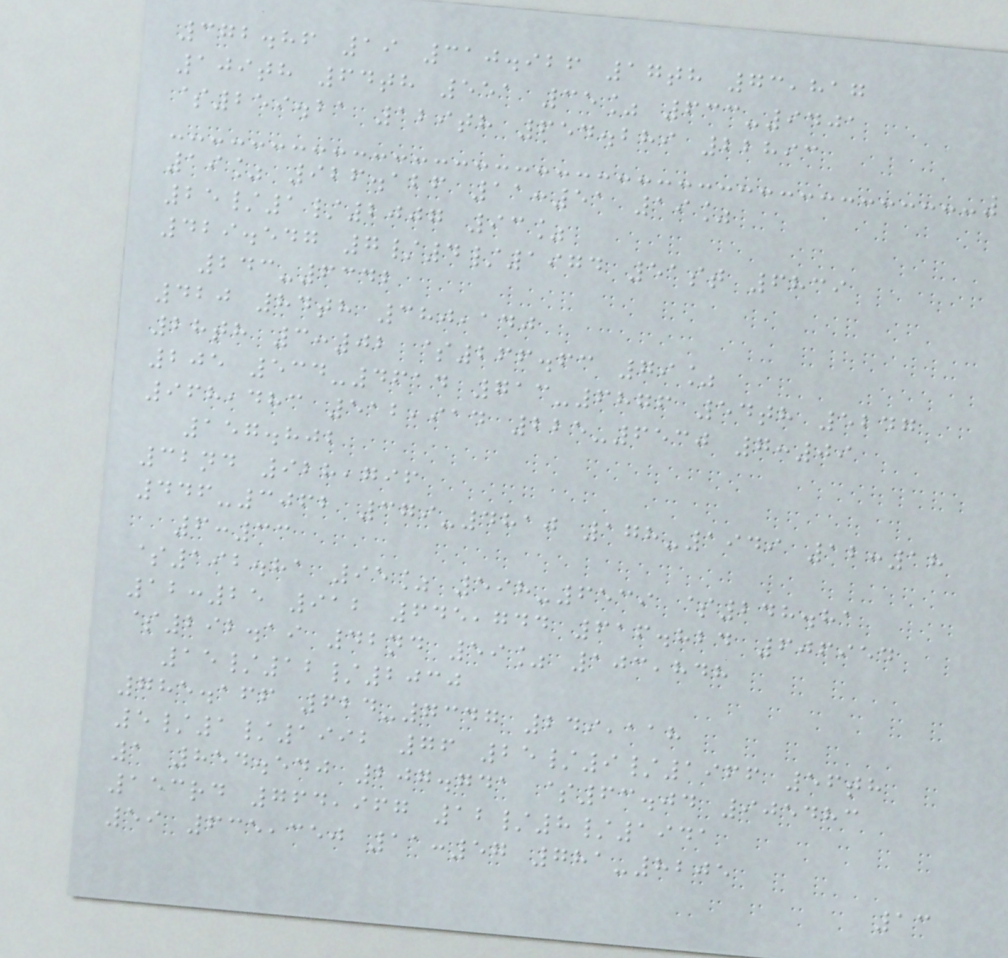372.86 19 310.926 17th 73,817
109th 64th 551 35% 633-9401
$259.21 129th 654.289 22893
19% 926.126 11:51 19%
25/1/2007 93%
429.547 7/4/1974 51st 6839
243-6342
420 84th 380,140
28th 3:02 $266.63 79%
205 534-4614 713-6876 54th 5247
968,483 512,914 225-6530 7:09
157.802
32nd 928,796
446-3062 379-4810 178-1949 12:18
6:33
$192.81 95% 598-6539 $248.81
12:25 912 645,744 616.824 606954
$292.19 42nd 59% 103,848
15/12/2030
785.166 624-7347 249,118
5/1/1992 76 25/9/1966 56th
1 854.540 207.741 $63.04 905483
153rd 764,967 12/8/1941
59 635,350 11:57 781-8205
13
